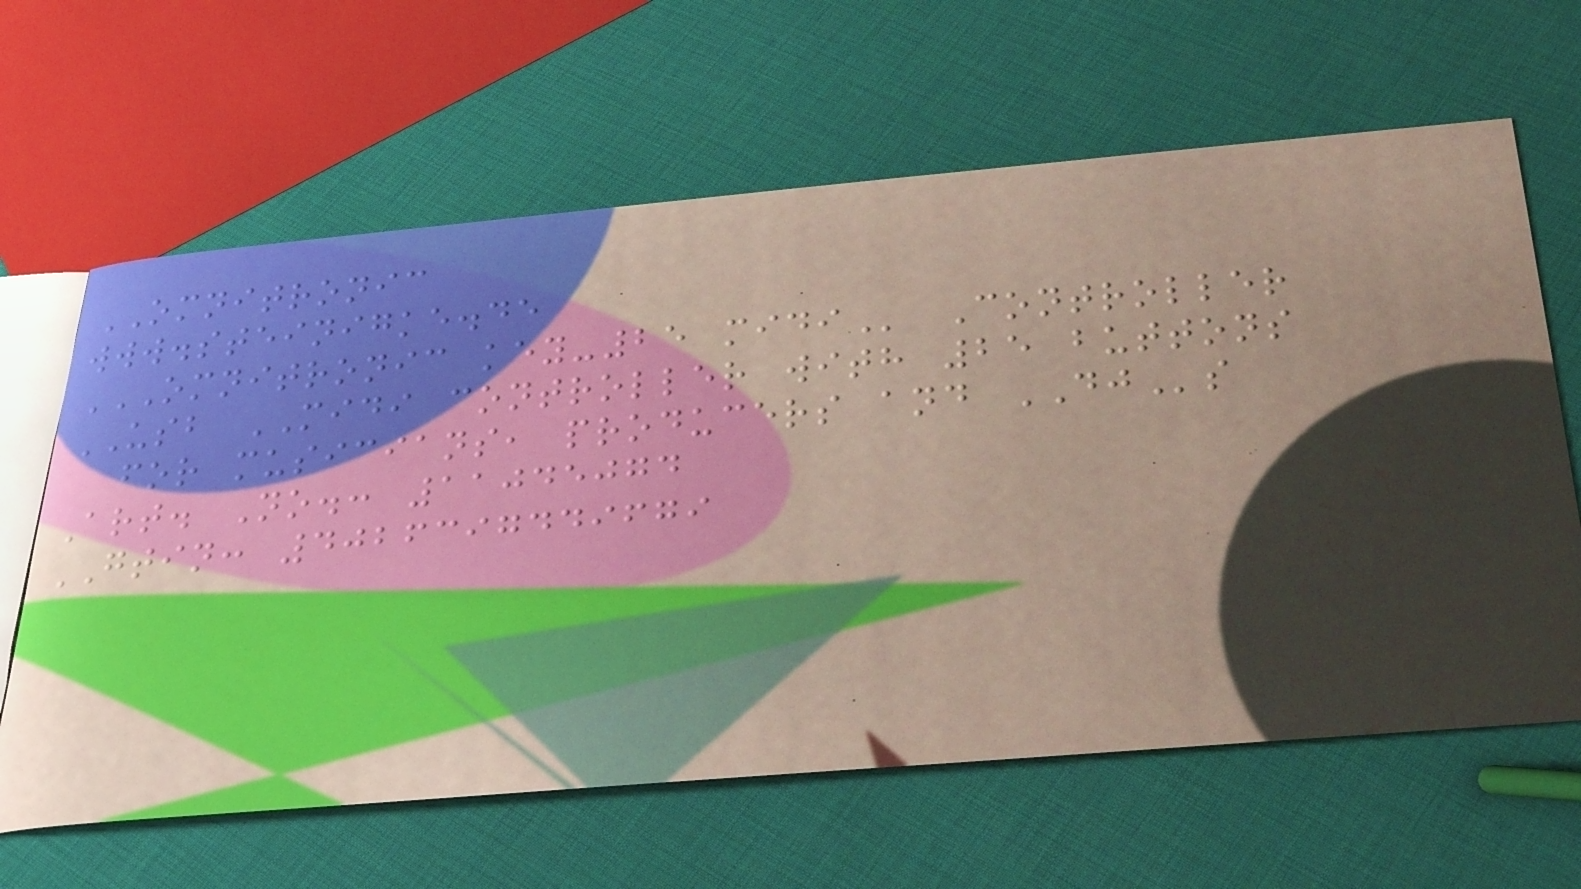OMNITRONIC
www.steinigke.de
OMNITRONIC KEY-25 MIDI Controller
USB MIDI controller with 25 buttons
for musicians, producers and DJs
Art. No.: 11045074
GTIN: 4026397449679
